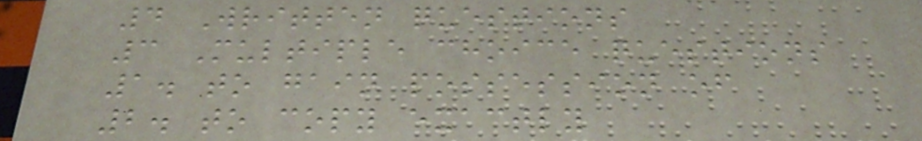4 Written questions
3 Multiple choice questions
1. to gain possession of
2. to copy exactly
